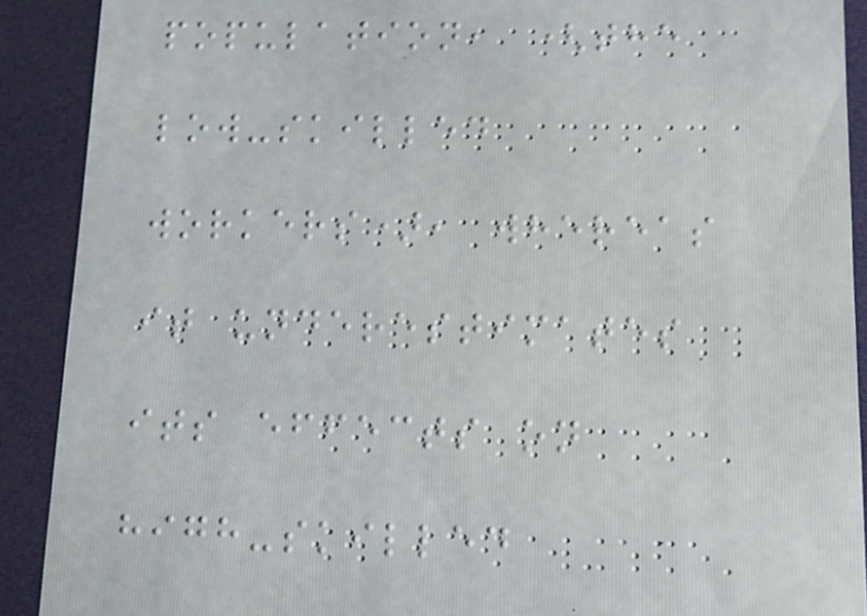population, (the
low-skilled
workers), whereas
it underestimates
its effects on
high-skilled
